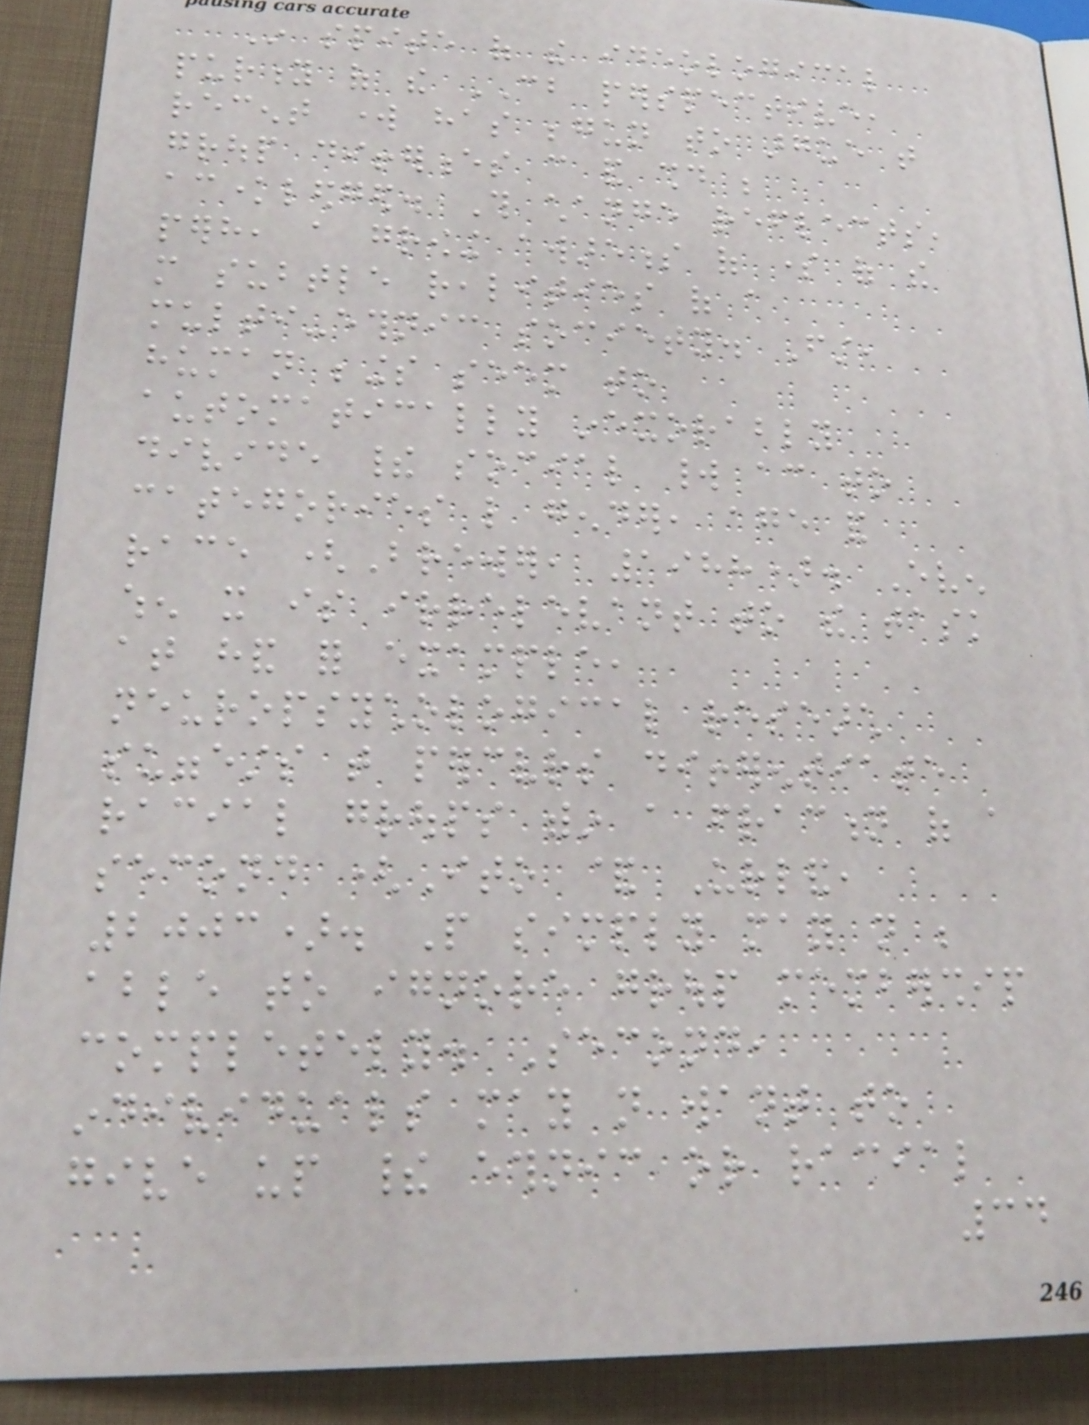In spite of the ideological
purity of the CB perspective,
recent work has begun to argue that
group differences can and should be
acknowledged. This change reflects,
perhaps, a growing awareness of some of the
more subtle realities of a
multi-ethnic society. First,
human beings seem to
automatically inexorably
divide their social world according to
categories like gender, age and
race (Brewer, 1988). Even
when it is irrelevant to the task
at hand for example,
neuropsychological research
suggests that perceivers differentiate
racial groups within a fraction of a
second (Ito & Urland,
2003). People simply may not be
able to ignore group membership
completely. Second,
individuals may not want to
give up their ethnic or racial
34
